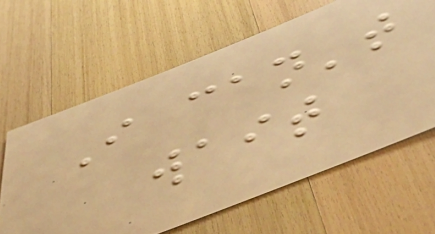I can't
wait
